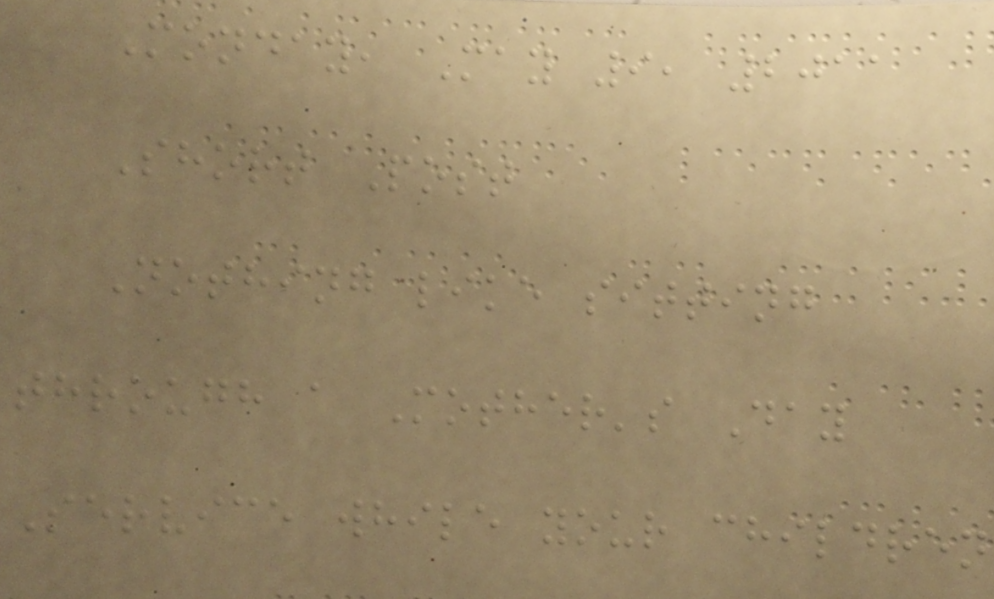Monday, May 9, 2011
Short Post
Nothing like sitting
through a Mother's Day
Service while your children
